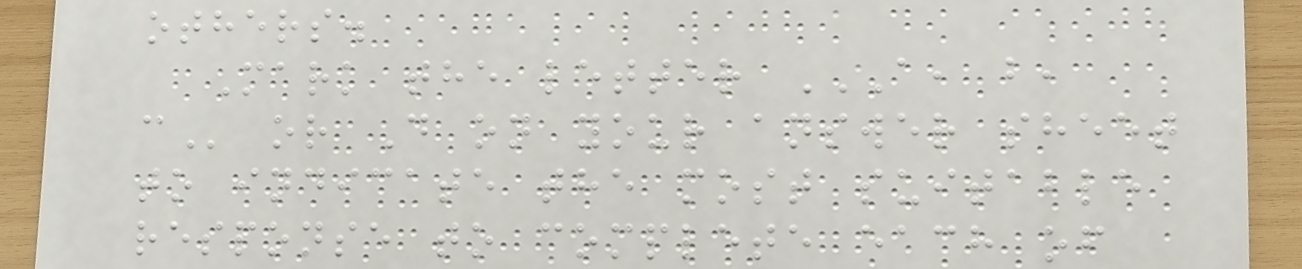others.
Mark the letter A, B,
C or D on your answer sheet
to indicate the most suitable
response to complete each of
